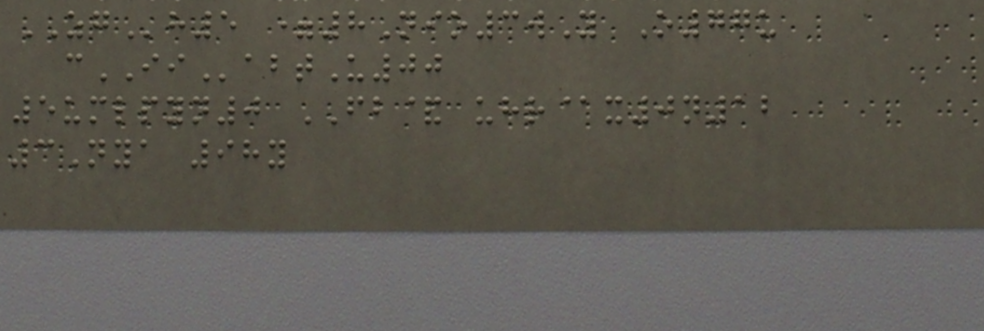ZGh5 =8Nio3wY O77u
cIIabtU00
5umlpyn0 FB& uhr@x0n12
3Nya 98y
